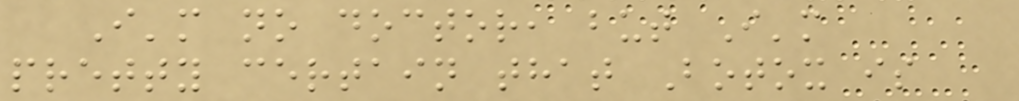I'm no doctor, but I'm
pretty certain that Botox is
